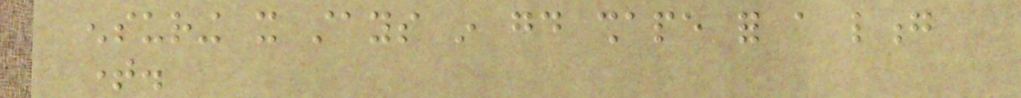ensuring it stays in good shape for a long
time.
